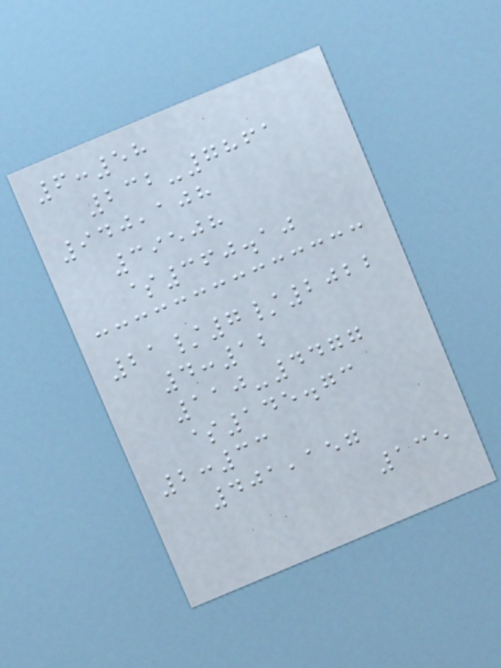6:58
232-7861
940,108
39508
$360.10
21/7/2022
4:12
110-4477
$145.73
2:33
401,157
135
